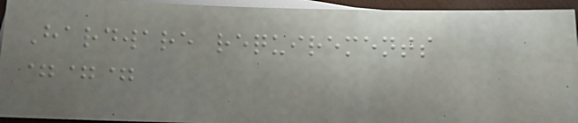Hardware requirements
===
